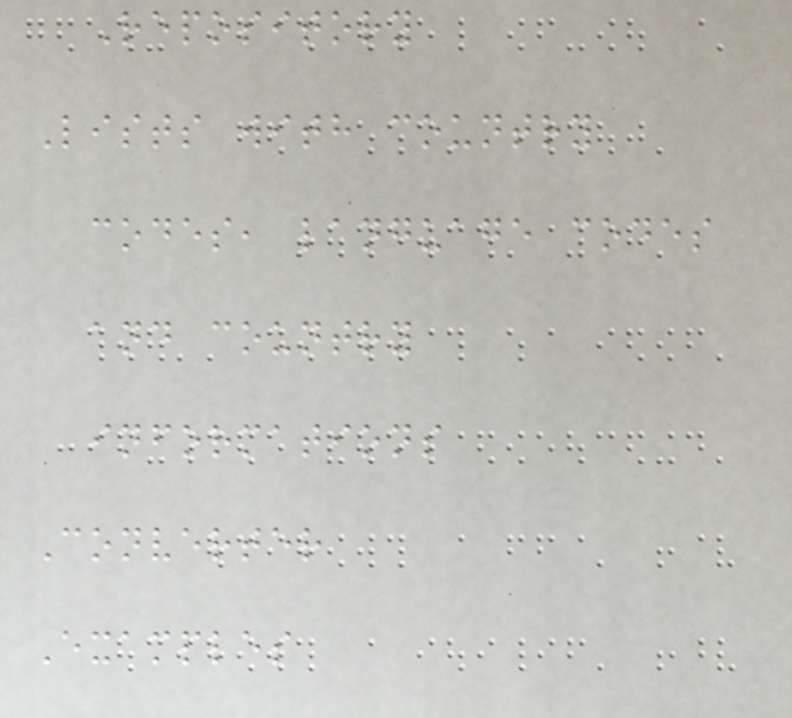Repository
Lists with country
codes, language codes
and country
informations
Converter
Examples
